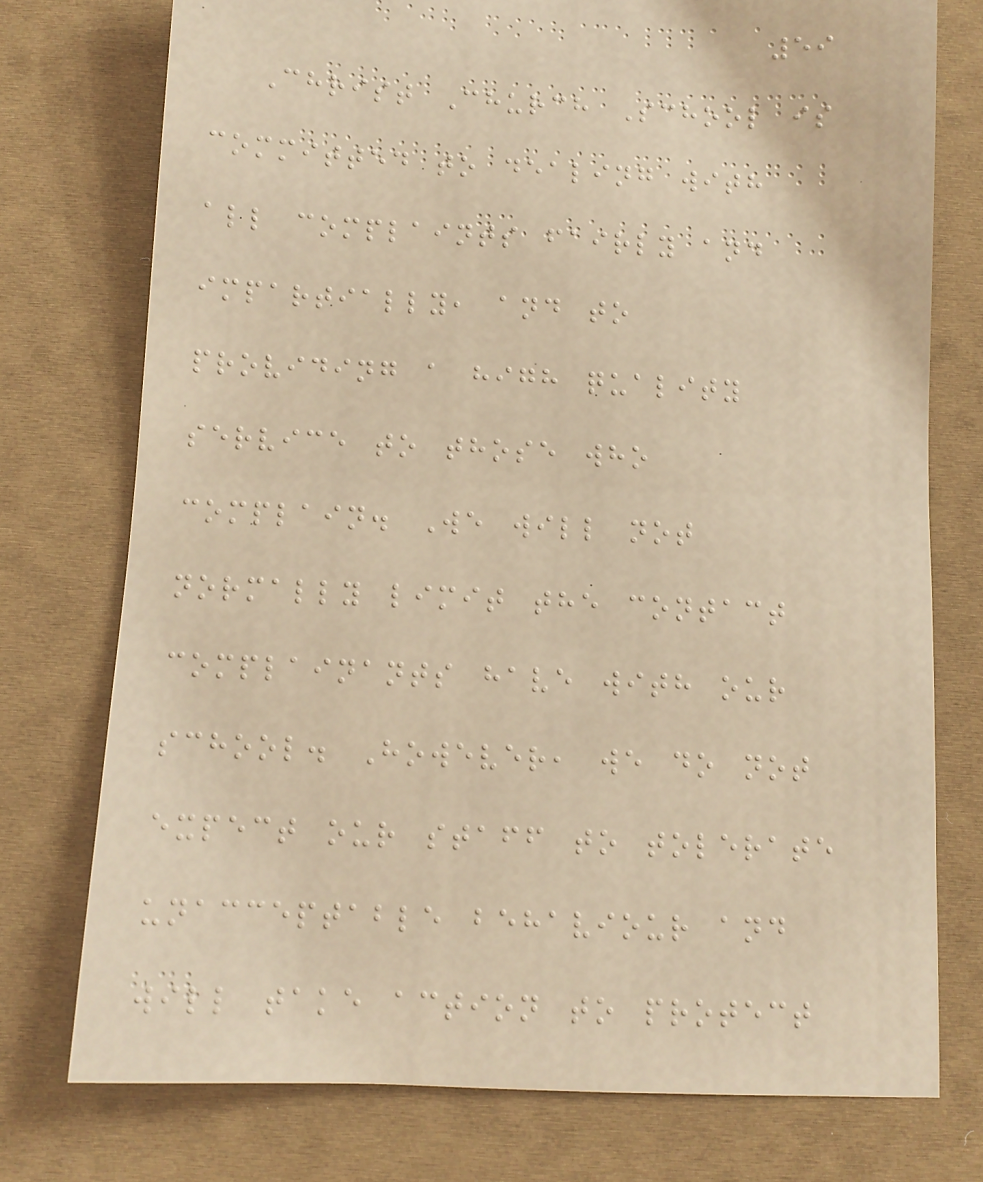59
Christ Church School is
committed to dealing with
all complaints fairly and
impartially, and to
providing a high quality
service to those who
complain. We will not
normally limit the contact
complainants have with our
school. However, we do not
expect our staff to tolerate
unacceptable behaviour and
will take action to protect
